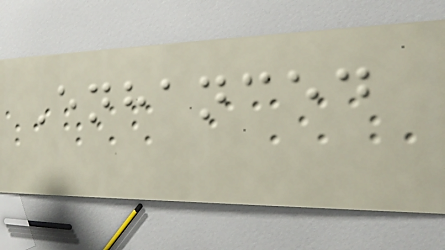Enhanced
